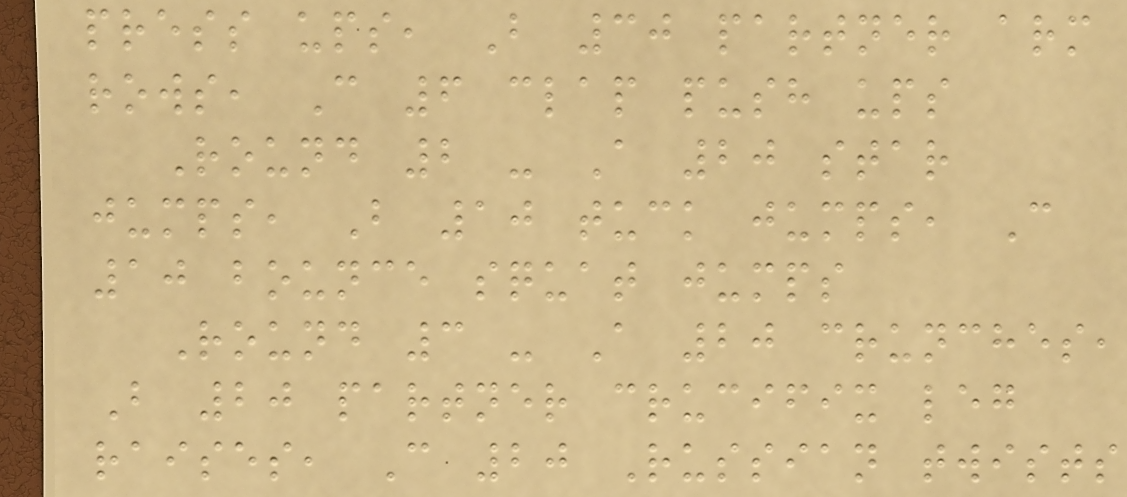press ups, B 30 partner arm
rows, C 6 clap push ups
Round 2 - A 20 star
jumps, B 10 tuck jumps, C
10 bounce squat jumps
Round 3 - A 20 crunches,
B 20 partner crucifix leg
raises, C 20 Russian twists
